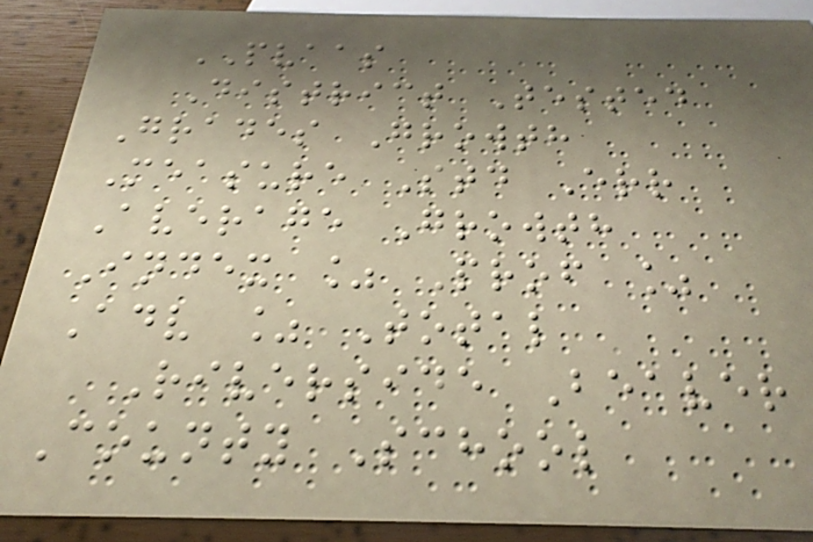PVAAS
District Tested
Grades Growth
Measure Std Err
Average Growth
Index % Prof %
Adv % Total
Riverside Beaver
County School
